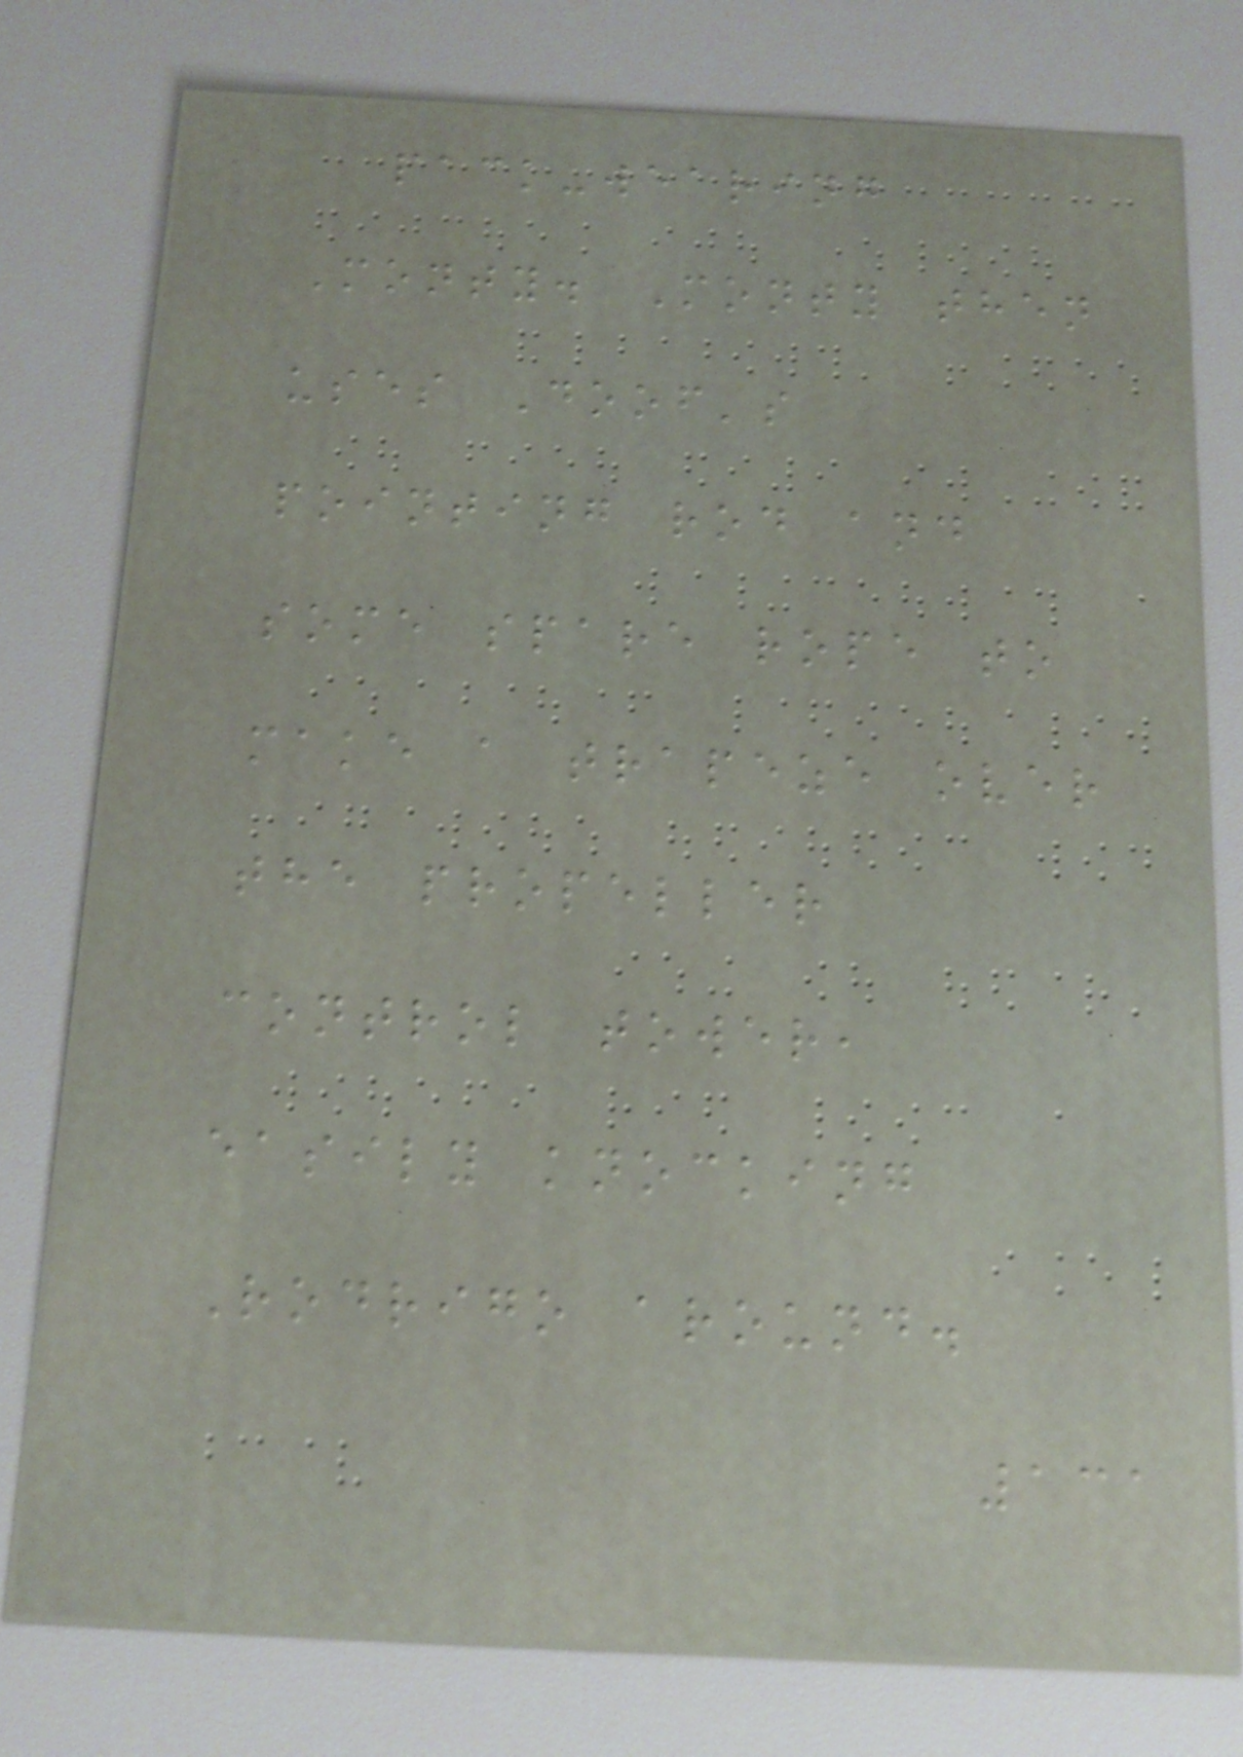pack-wearing
Monty. Monty then
uses Doof's
pointing rod and
some spare rope to
make a trapeze over
the propeller
control tower,
easily knocking
Rodrigo around.
131
